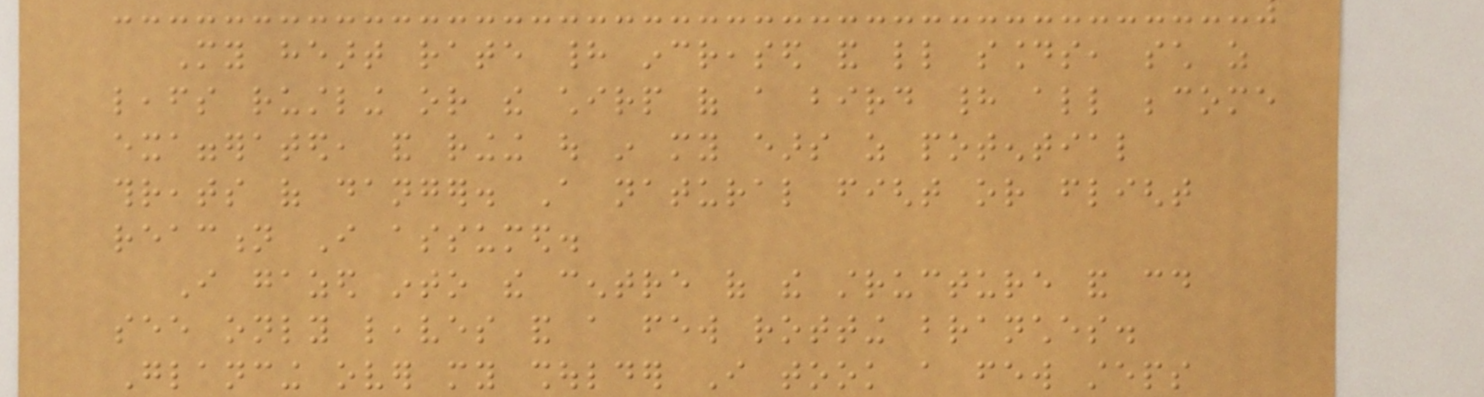My heart rate had increased and little sounds, such as
leafs rustling or the chirp of a bird had all become
exaggerated, and ringing out in my ears as potential
threats of danger. A natural fight or flight
reaction I assumed.
I gazed into the centre of the structure and could
see only leaves and a few rotting branches.
Glancing over my shoulder I took a few steps
